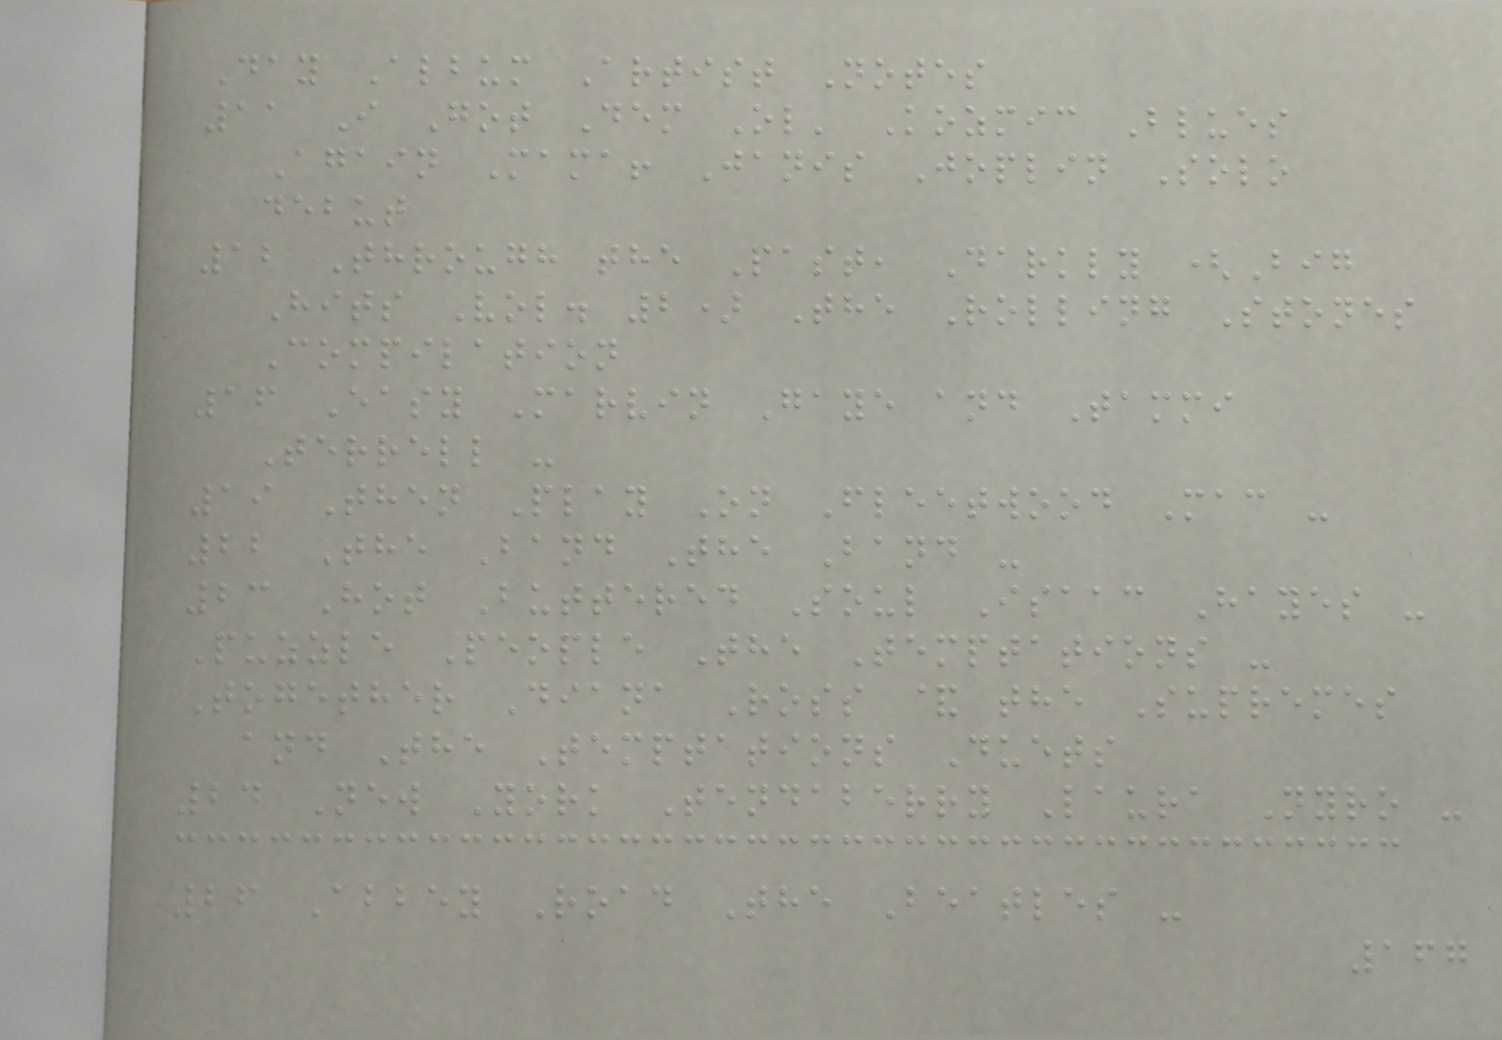Day Album Artist Notes
11 I Got Dem Ol' Kozmic Blues
Again Mama! Janis Joplin Solo
debut
12 Through the Past, Darkly (Big
Hits Vol. 2) The Rolling Stones
Compilation
16 Easy Marvin Gaye and Tammi
Terrell -
19 Then Play On Fleetwood Mac -
22 The Band The Band -
23 Hot Buttered Soul Isaac Hayes -
Puzzle People The Temptations -
Together Diana Ross & the Supremes
and The Temptations Duets
24 New York Tendaberry Laura Nyro -
26 Abbey Road The Beatles -
167
